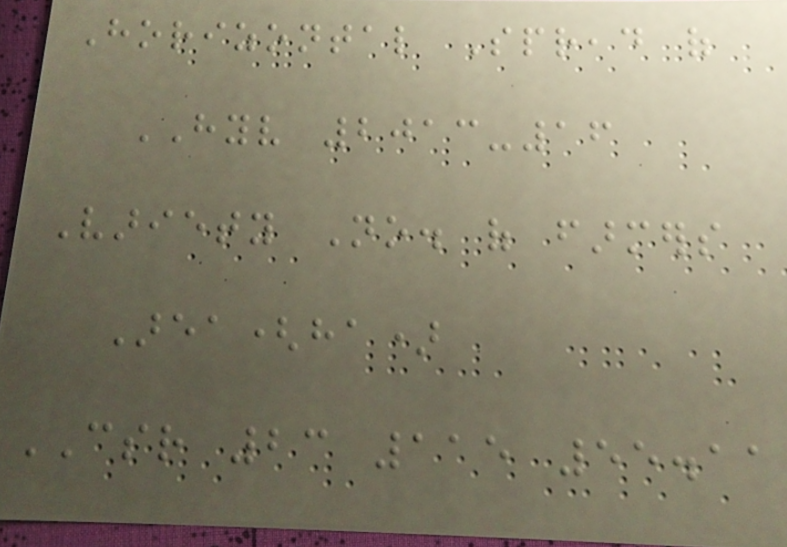Horizontal Spread of
HYV 2013-16
Variety No. of farmers
Area(ha)
CSR 23 115 55.11
